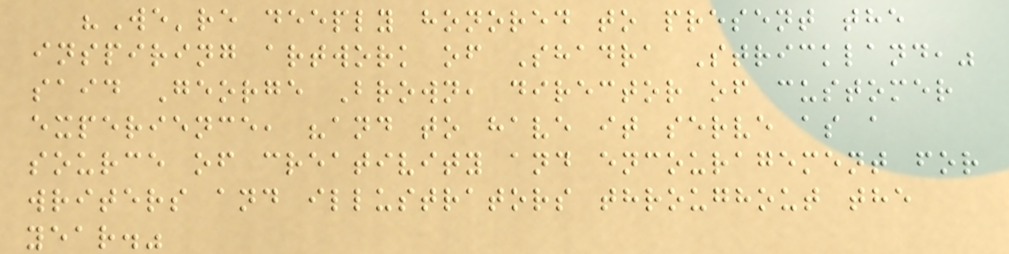"We're deeply honored to present the
inspiring artwork of Shadra Strickland,"
said George Brown, director of customer
experience, "and to have it serve as a
source of creativity and encouragement for
writers and illustrators throughout the
year."
